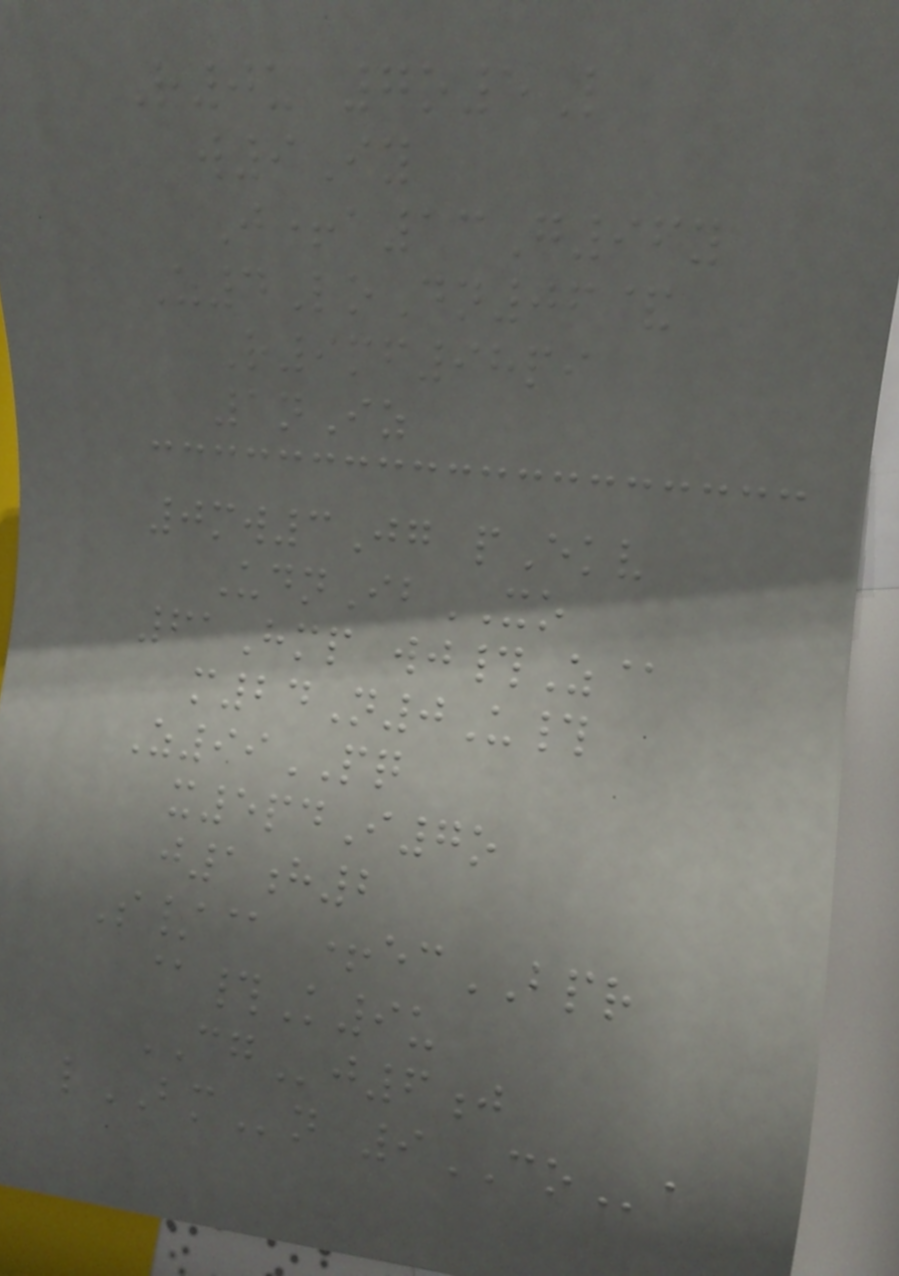R0u 7o5L
w9Iy
J+a13G96y
Z4LoDn06&
R9mf98pi
1nIz
0mw3Jg pEkv
UdnIbXO
61Hmp wj#Z@
m24N0U#
Z99PQ
x5pdI7o
j1h2
S/@ +ecBPR
@#K9u
CGj6j
lBMn 9COa
